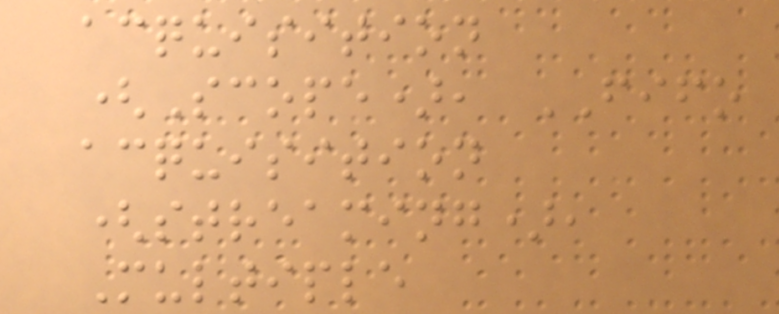acquisition
(Scope), FIFO
acquisition
(streaming),
Multiple
